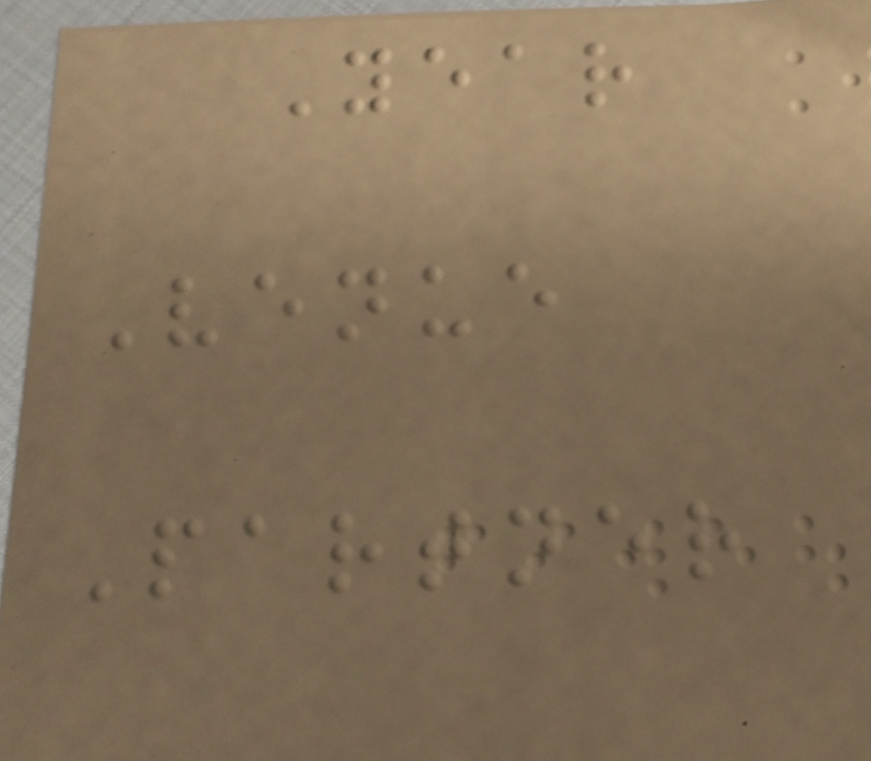Year
Venue
Partner
